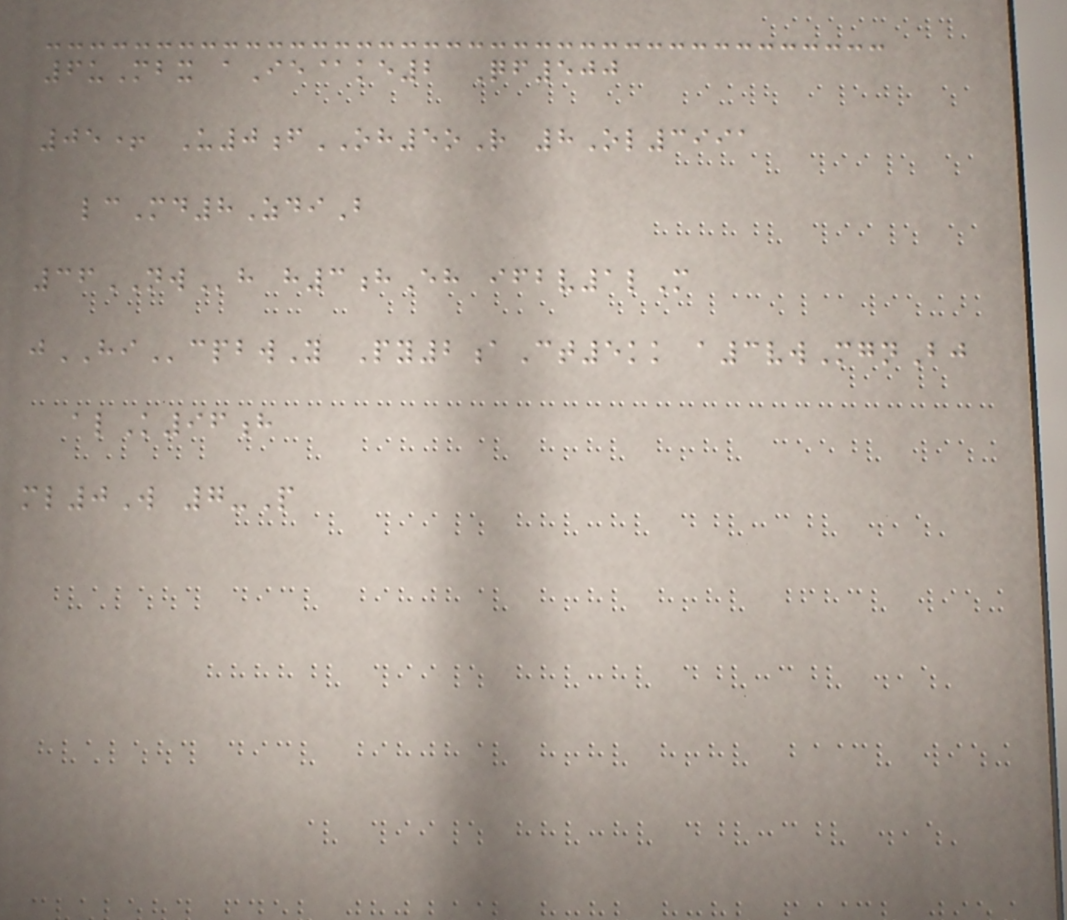6uMbx aIe@ke2 Qf500
05+ U0fOH5oR 8Ol3991
lcMd8ZdiB
36NWh h3hEh ifbv1lM
jHIcpbwY Py2aCt5kk a3vwMgnBj
alK96h
ml0W 7-P
